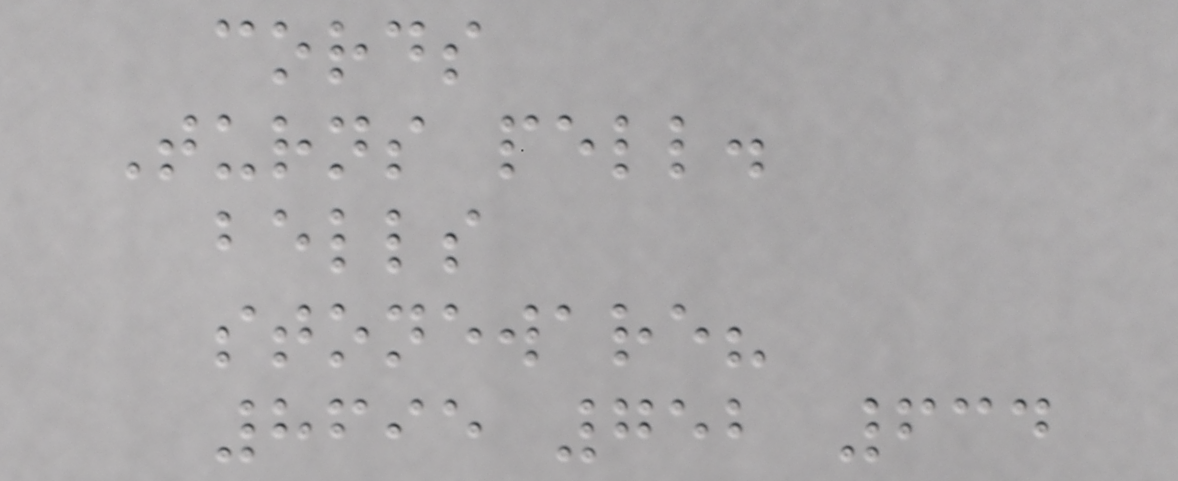cords
Turns pell.
bells
stoneware?
8695 752 634
